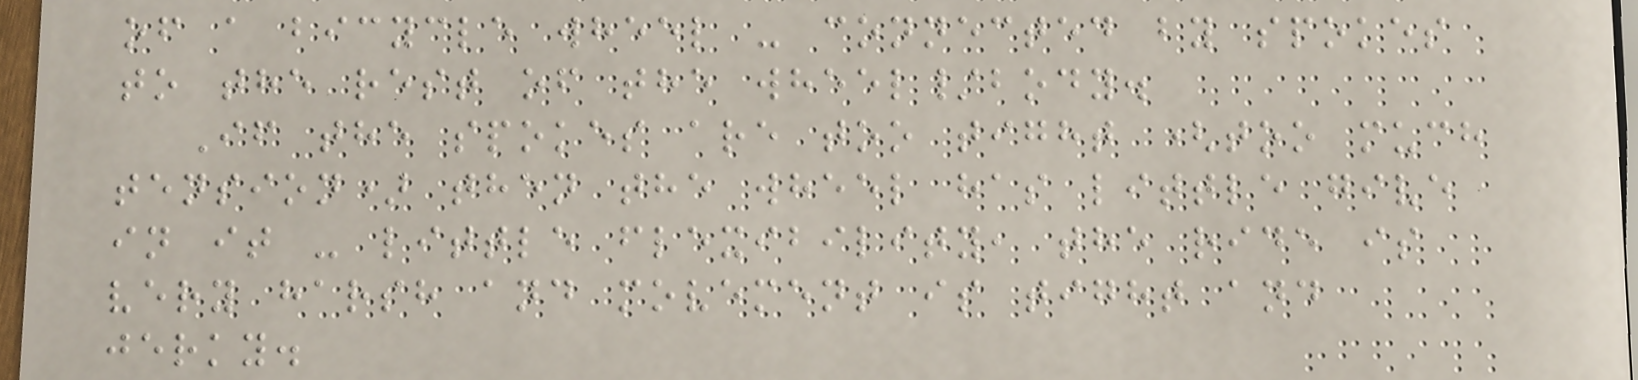of a bicycle wheel - connected by spokes
to the rest of the wheel/body.
If the spokes are too tight (too much
tension) then the wheel has little give
in it - little flexibility, the ride is
very harsh and movement is tight and
jerky.
